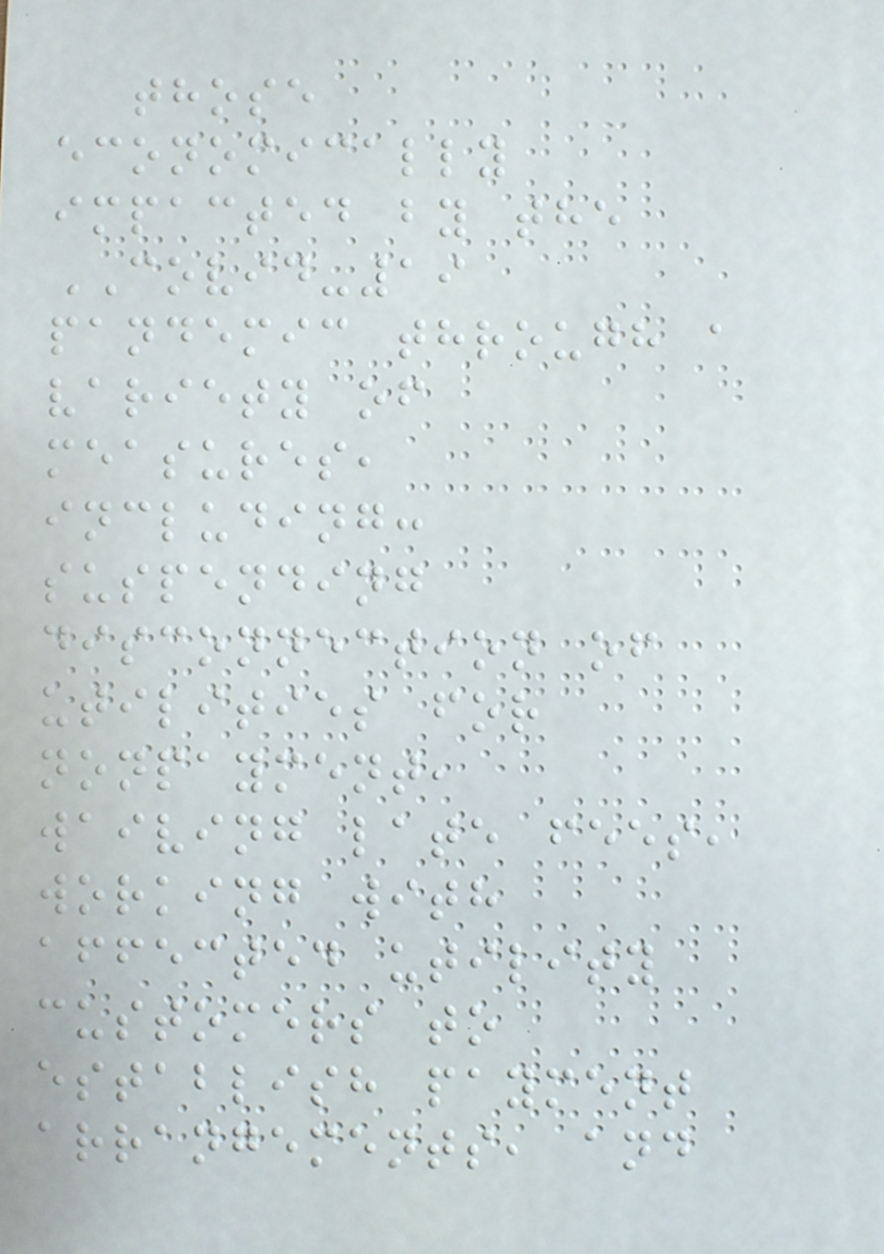those
economically
impacted by the
COVID-19
pandemic through a
variety of
measures,
including:
suspending
disconnection of
utilities for
nonpayment,
waiving late fees,
working with
affected utility
customers to
establish payment
arrangements, and
